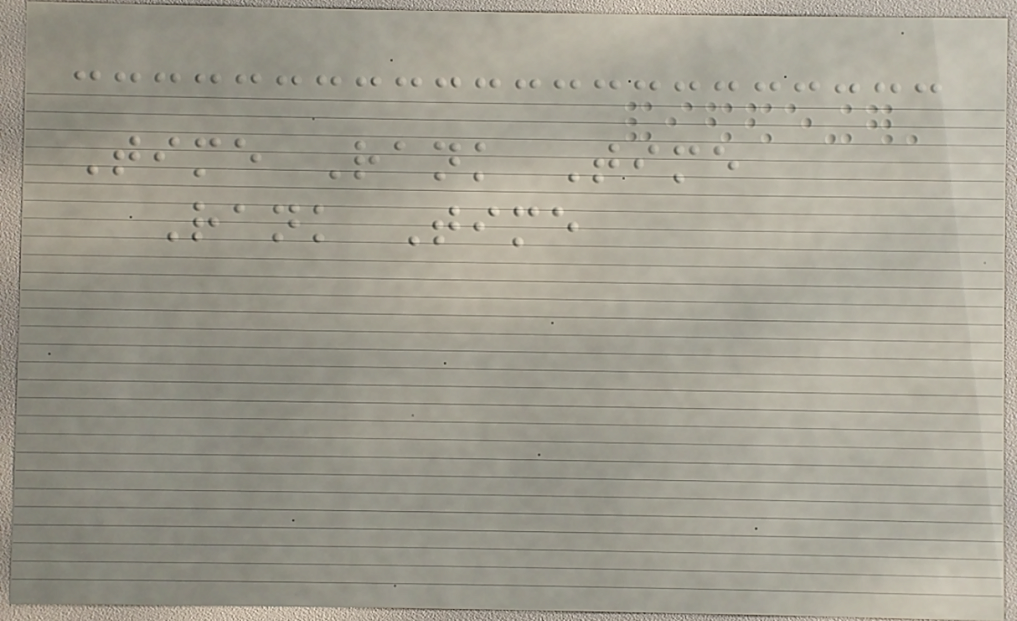Time Rank Time
Rank Time
